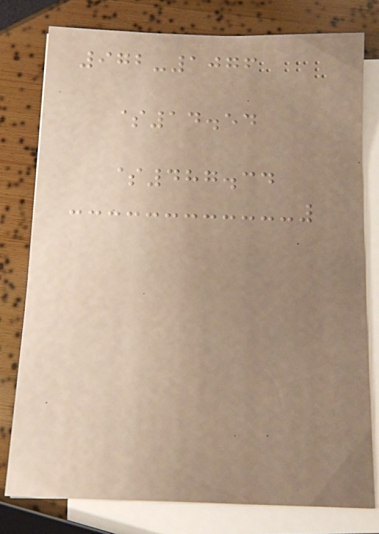972-1076
$14.54
$487.34
